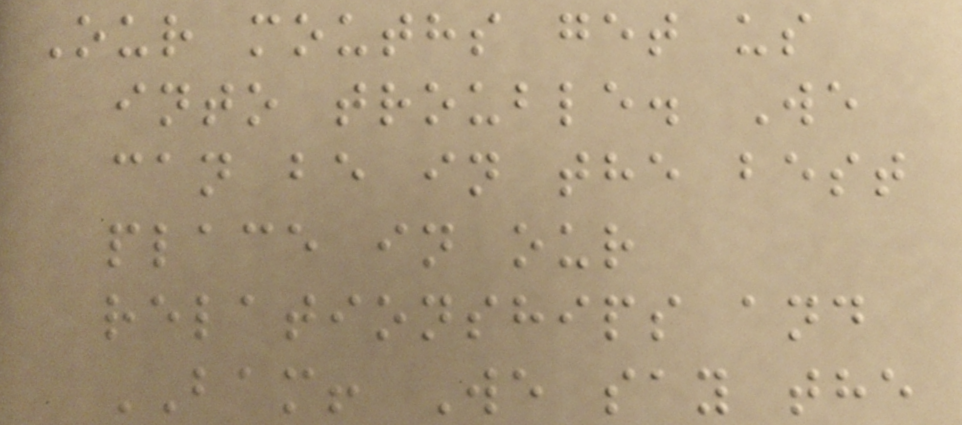Our mouths get us
into trouble. We
can be in the best
place in our
relationships and
BAM! We say the
